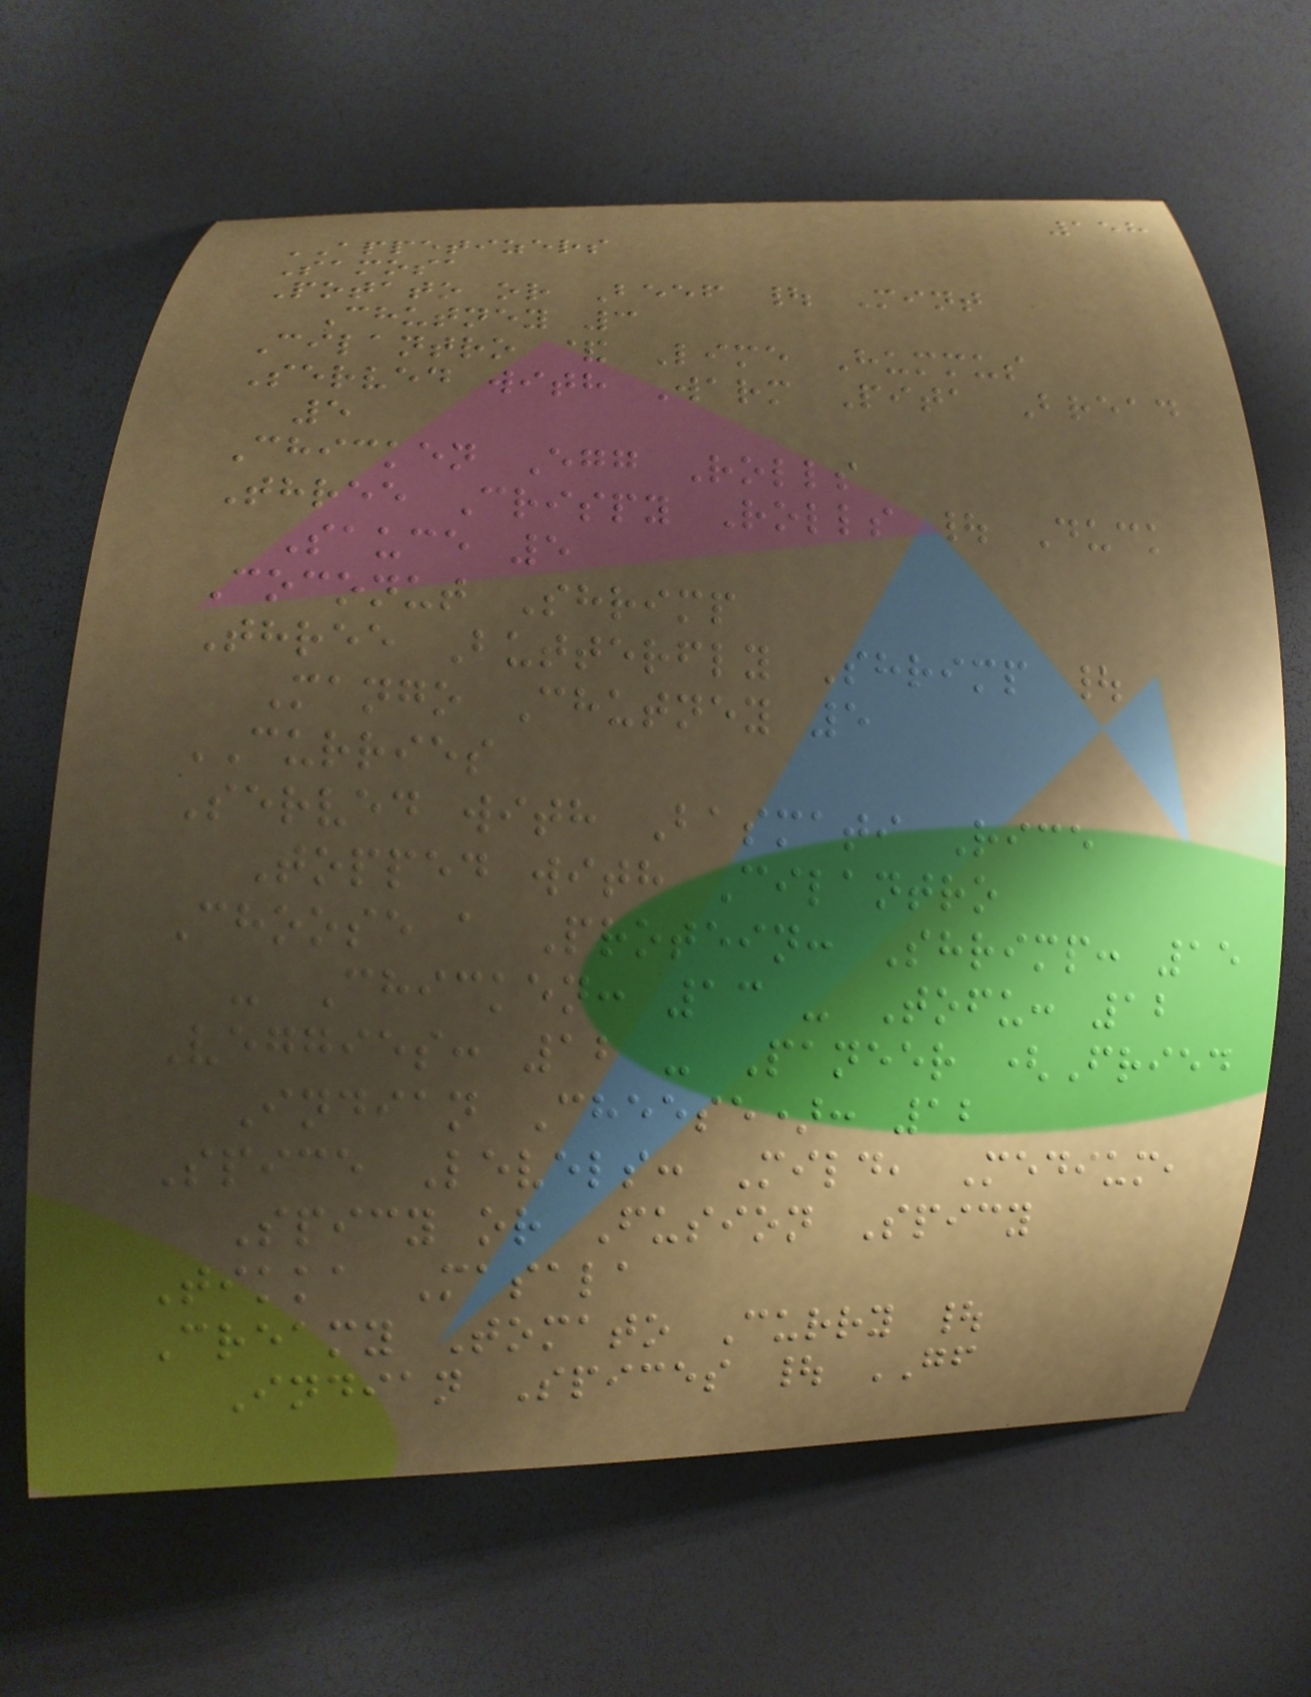158
APPETIZERS
Samosa
Potato or Beef | Mint
Chutney 3
Cilantro & Lime Hummus
Served with Warm Pita Bread
5
Chicken Egg Rolls
Three Crispy Rolls | Duck
Sauce 5
Coconut Shrimp
Three Butterfly Shrimp |
Mango Chutney 5
CURRIES
Served with Basmati Rice
Topped with Cilantro
Choose a Protein: Shrimp: 15
- Chicken: 13 - Tofu: 12
Veggies: 12 - Paneer (Fried
Indian Cheese): 12
Spice Levels: Mild, Medium,
Spicy or Fusion Spicy
Tikka Masala
Creamy Tomato Curry |
Indian Spices | GF
